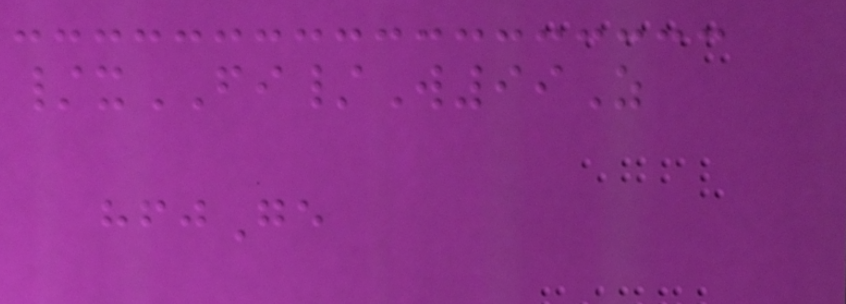/xFI/W99Z
hfjGe
